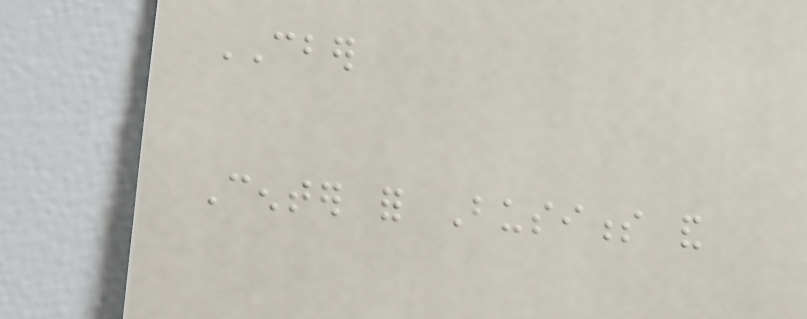CBER
Center for Business and
